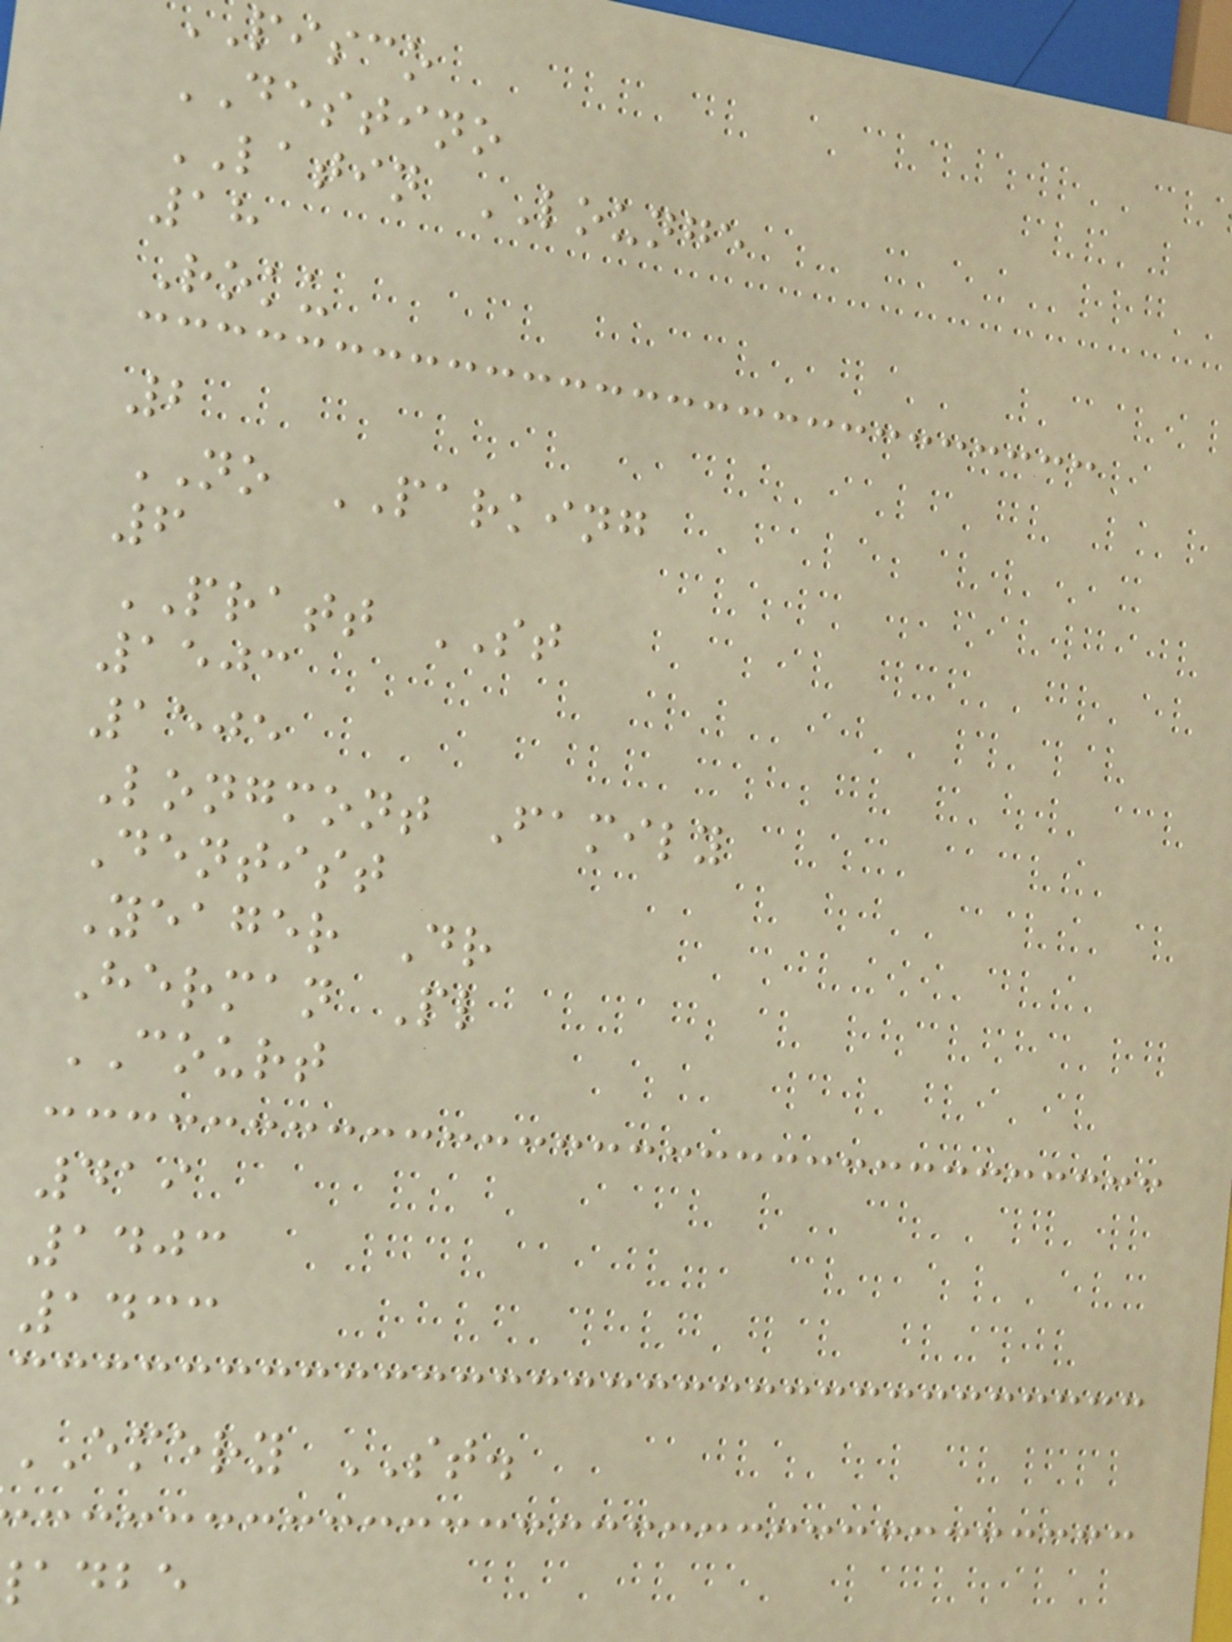pisco
DESTINO
LATIN LOUNGE
18
Roku
2
NO PARKING
6
PRATT ST
1503
1505
Longmont Family
Dentist
Yeager Dr
Herman Pl
COURT
419
1403
1433
EMERY ST.
adbe
